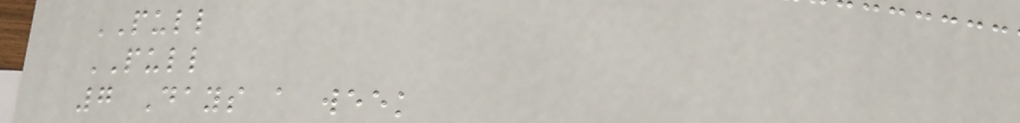PULL
PULL
7 Days a week
